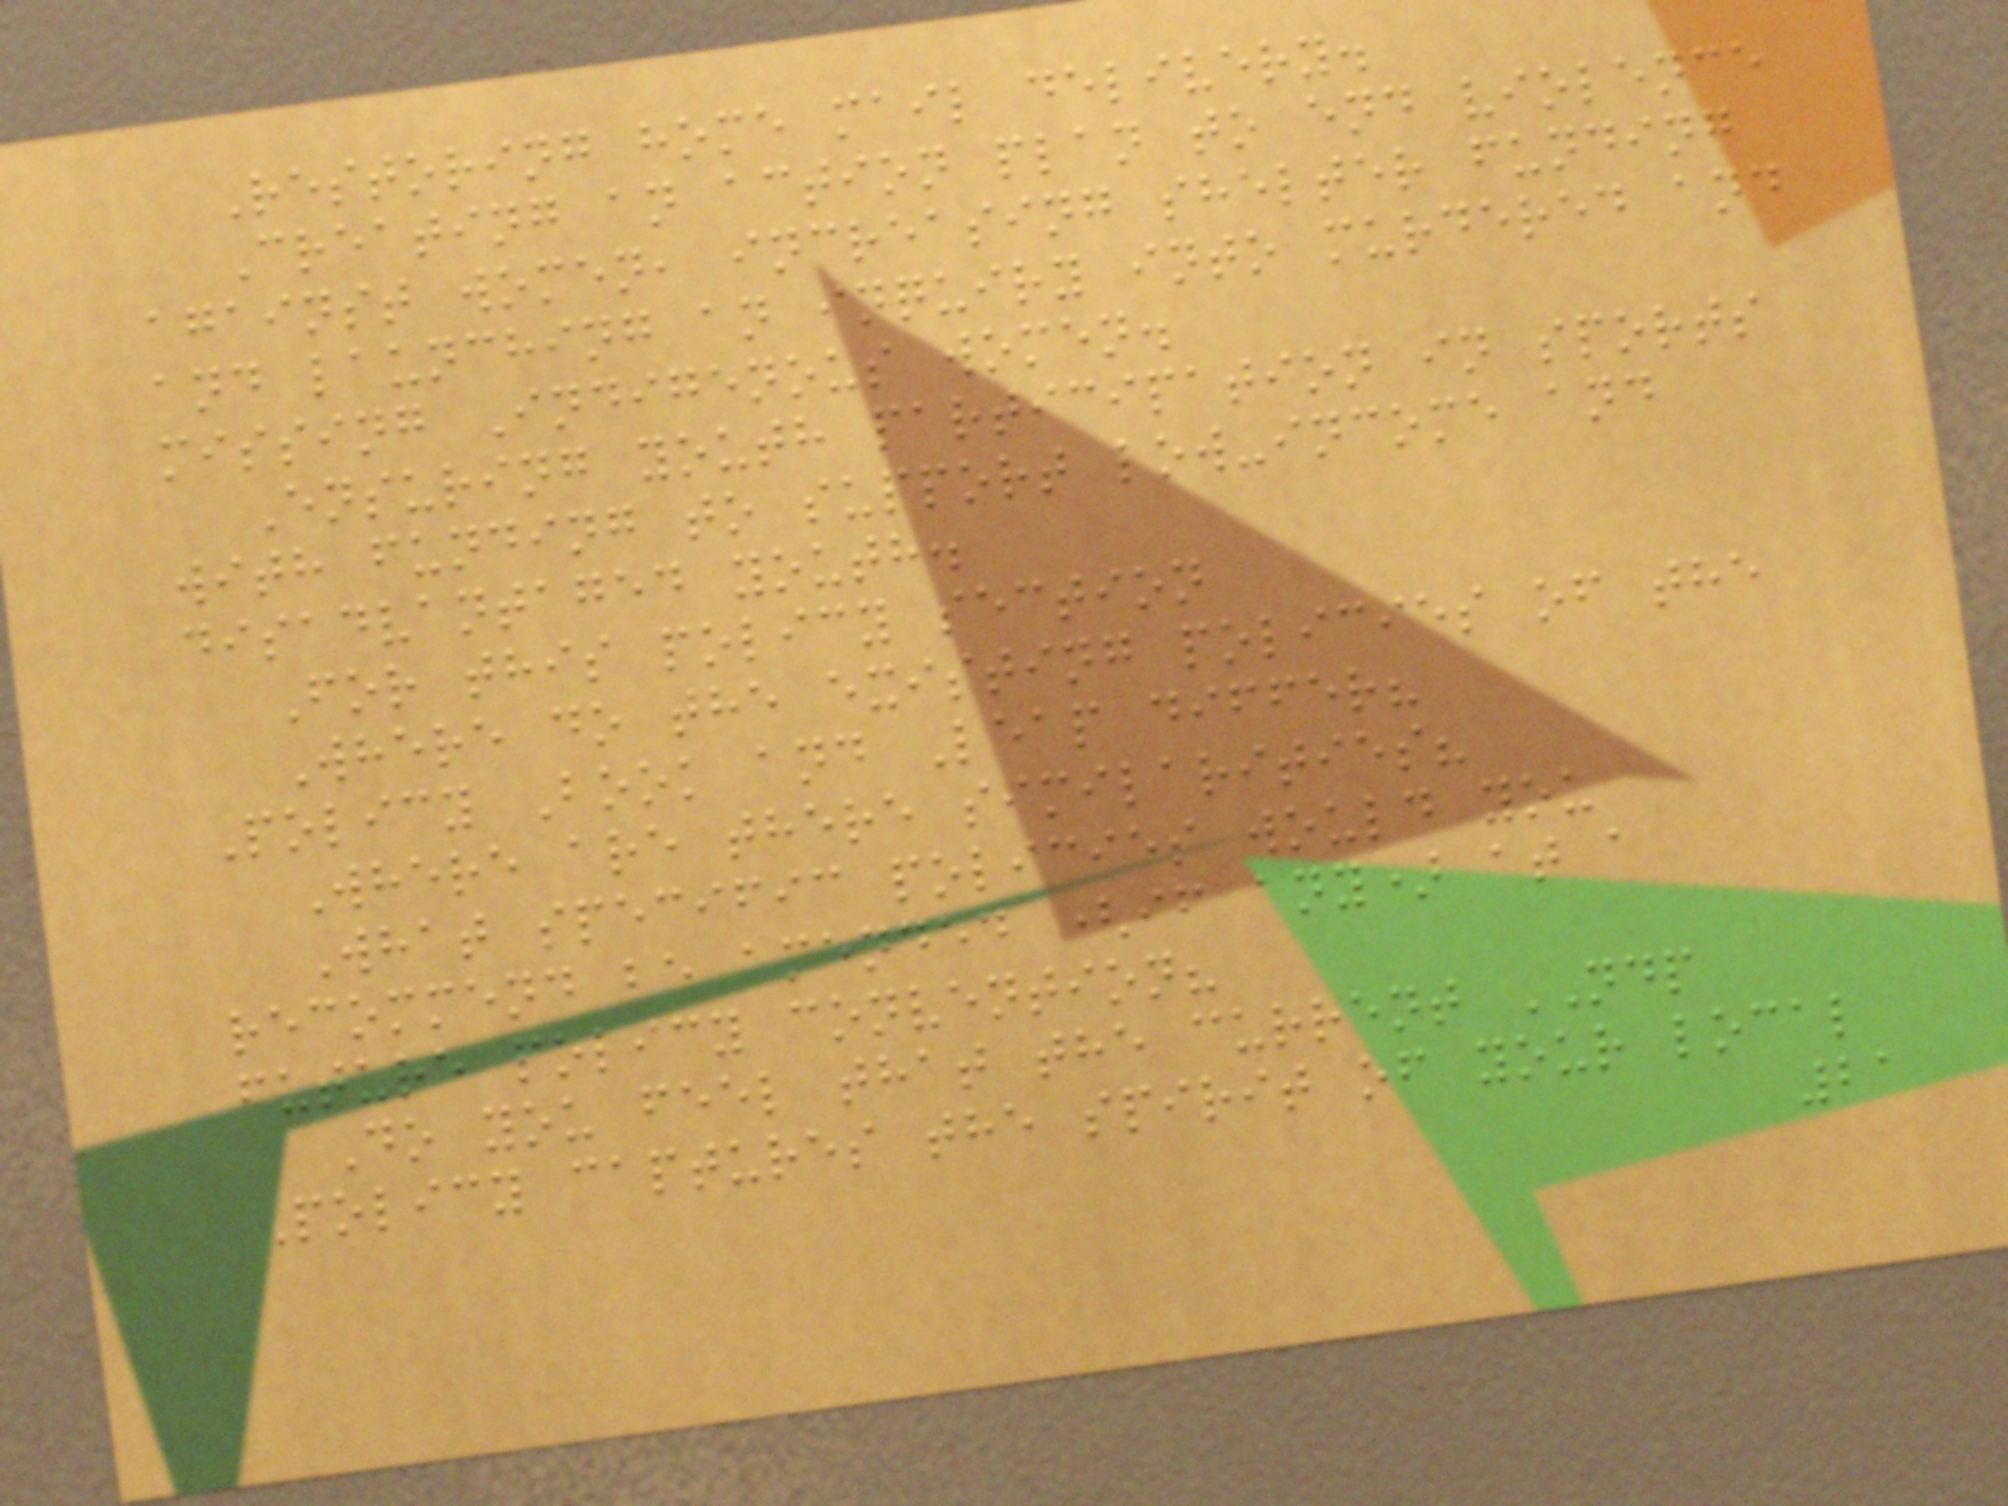Restoring home mail delivery.
Creating an action plan to end violence
against women, increasing shelter funding
and launching an inquiry into murdered and
missing Indigenous women.
Ensuring youth participation in sports
with funding to support low-income and
disadvantaged youth.
For this policy section
Where do the existing policies of the
Policy Book and Leap differ?
Where are there similarities?
What specific policies would you
recommend be amended (if any) at a
future policy convention?
Do you feel that the current NDP
Policy captures the spirit of your local
21
